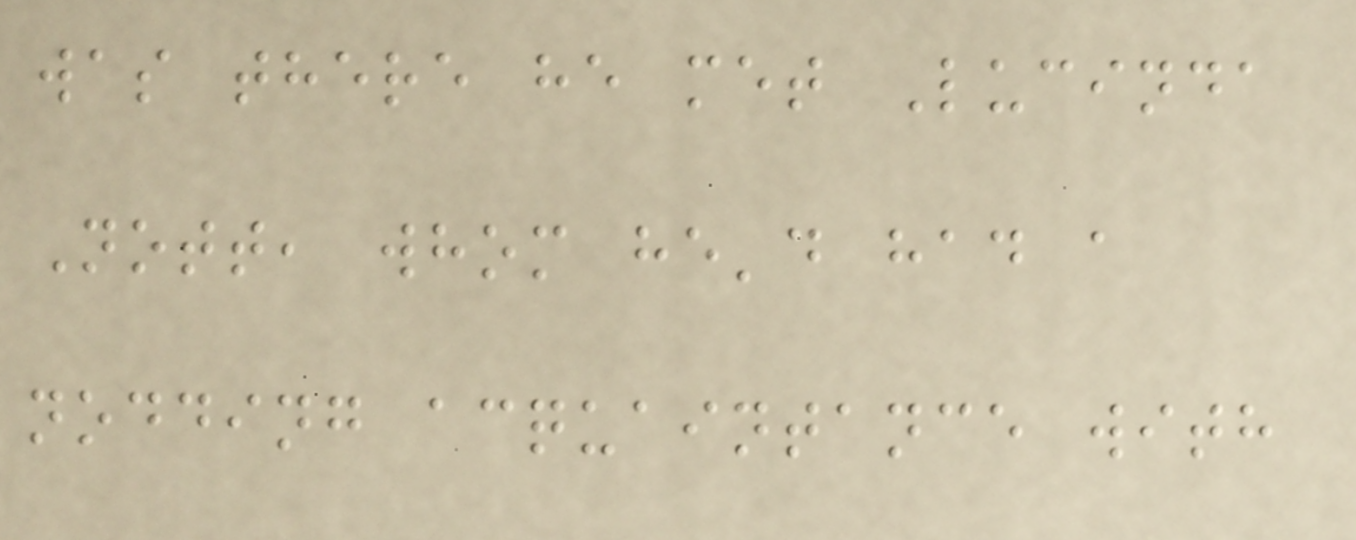was there he met Lucinda
Nott, whom he'd had a
nodding acquaintance with
